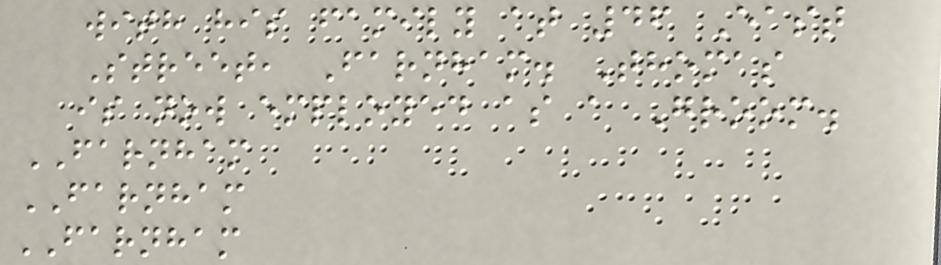with his family at 46 East
Street, Farnham. Thomas
is now employed as a Groom.
FARNHAM
FARNHAM
FARNHAM
